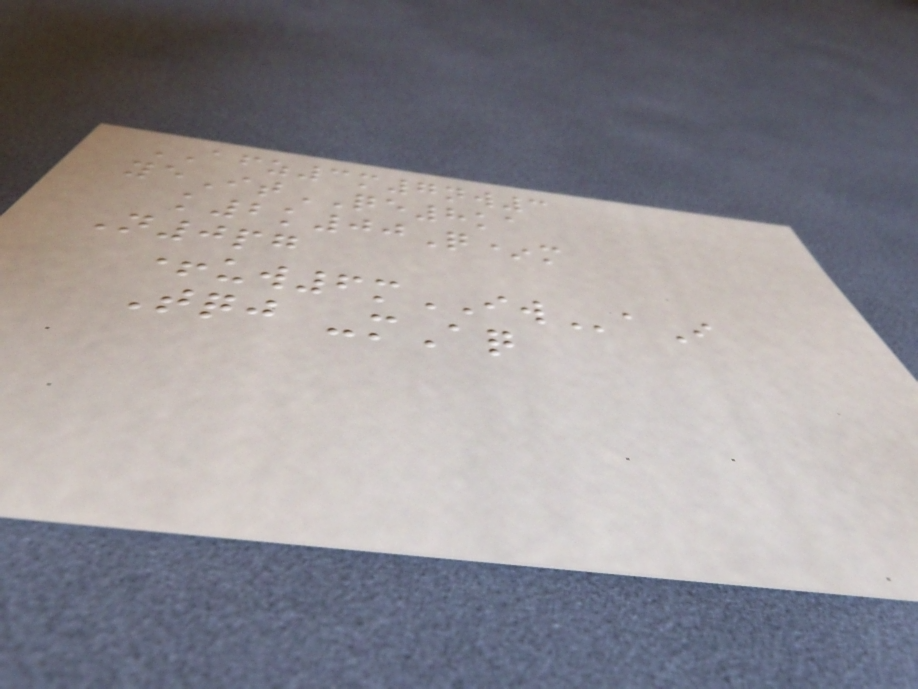AFZ3m7nw3
yeItQE8ka
k2k00Q*m
N0pg
+uw6mIWaI
Tqj -mAq
